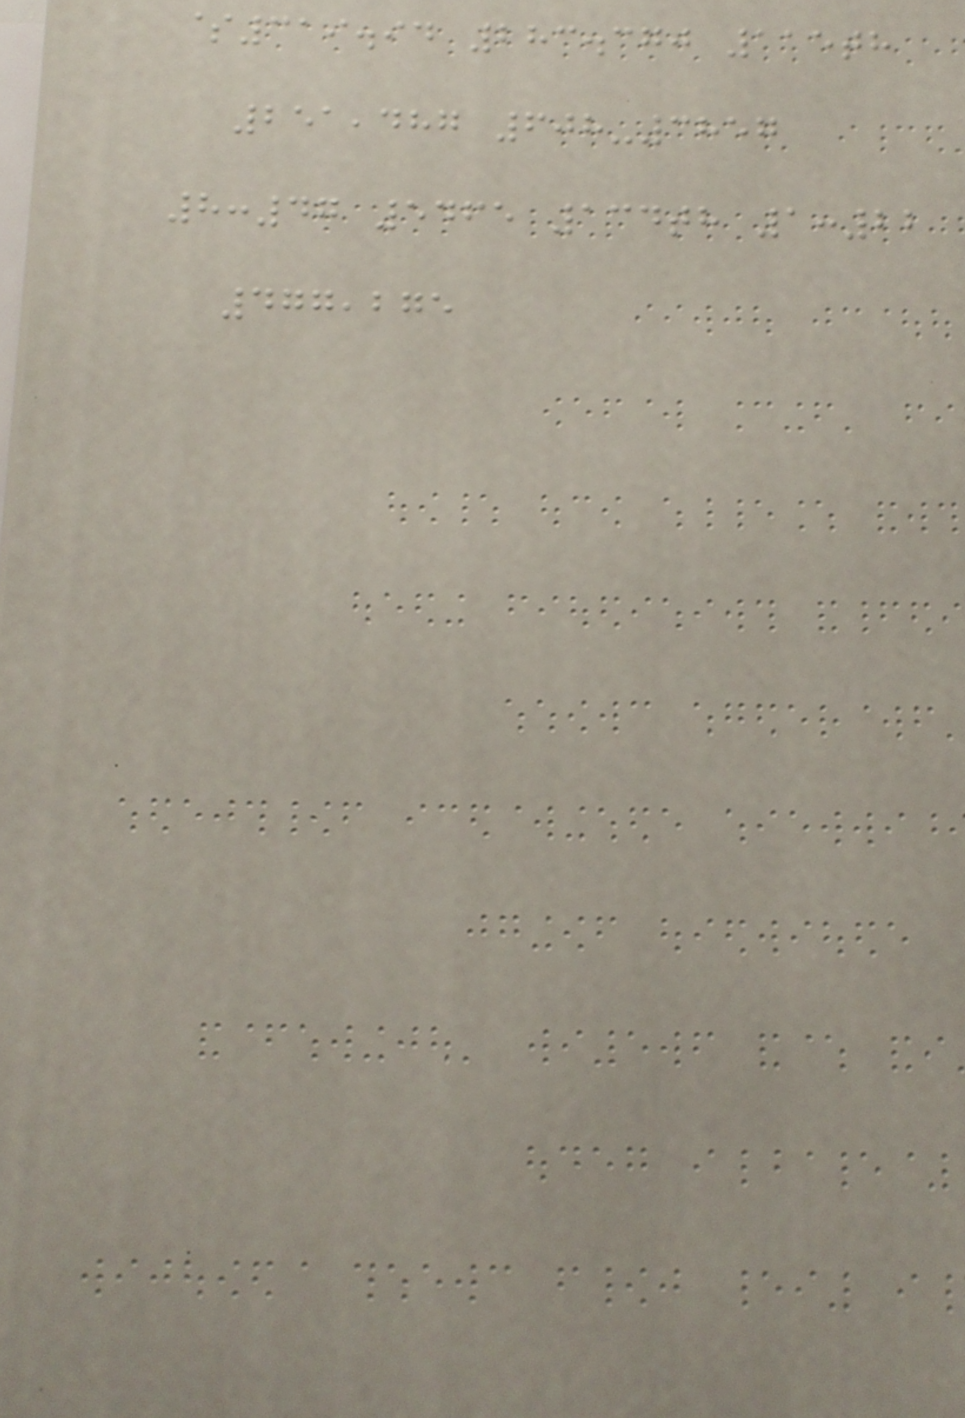$319.94 283.370 115th
251,487 608-3857
8:47 5465 134th 1:22
477,275
